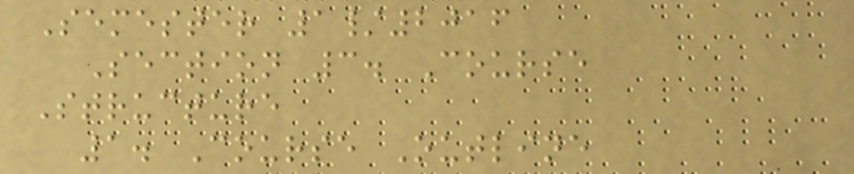Semester 1/2016
Section 3. Course
Structure
1. Course Outline
